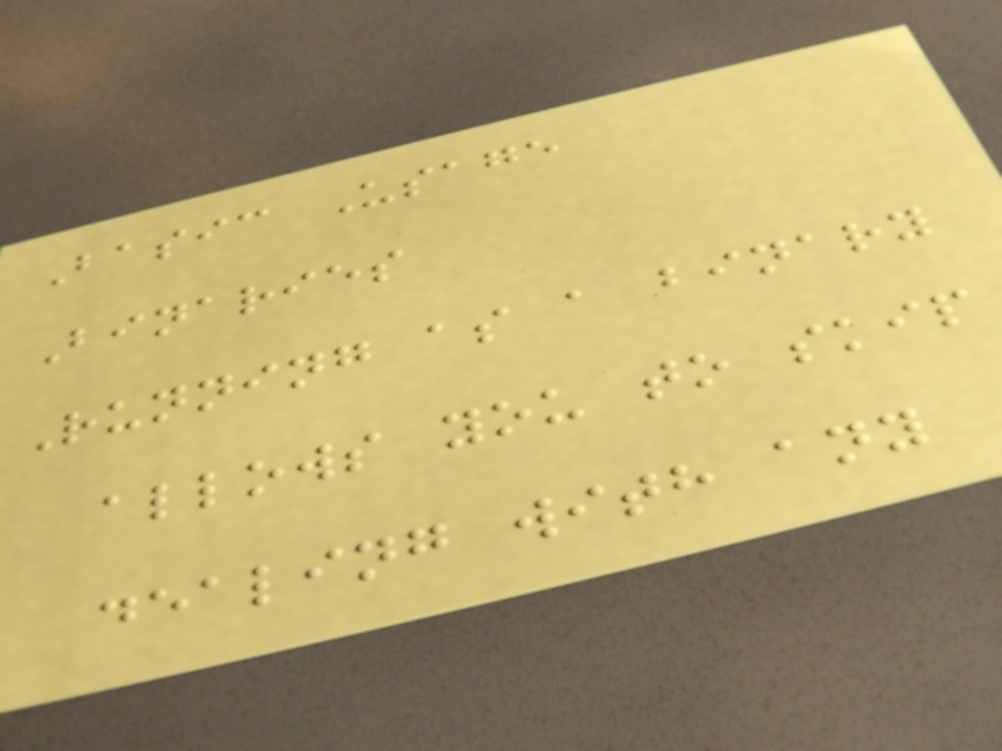Basic Usage
Binaries
Running as a binary
allows you to skip
dealing with any
